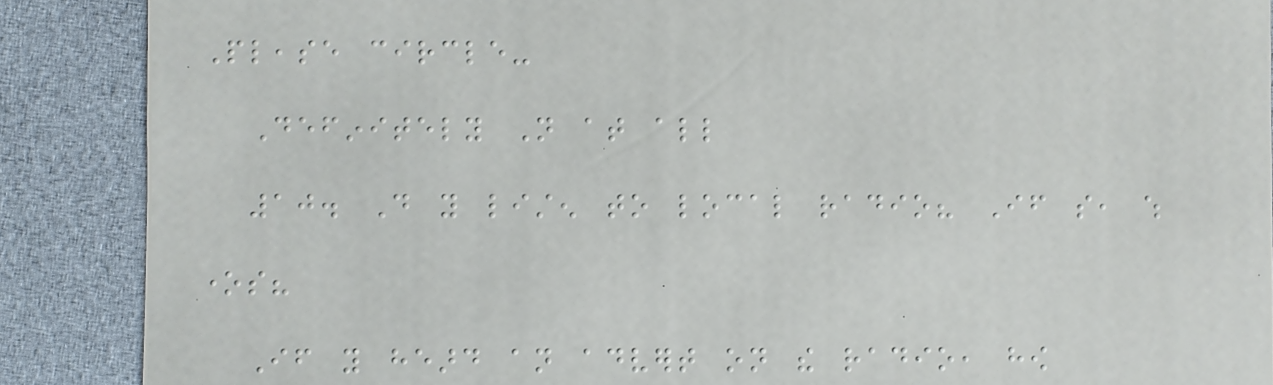Please circle-
Definitely Not at all
10. Do you listen to local radio? If so, which
ones?
If you heard an advert on the radio, how
